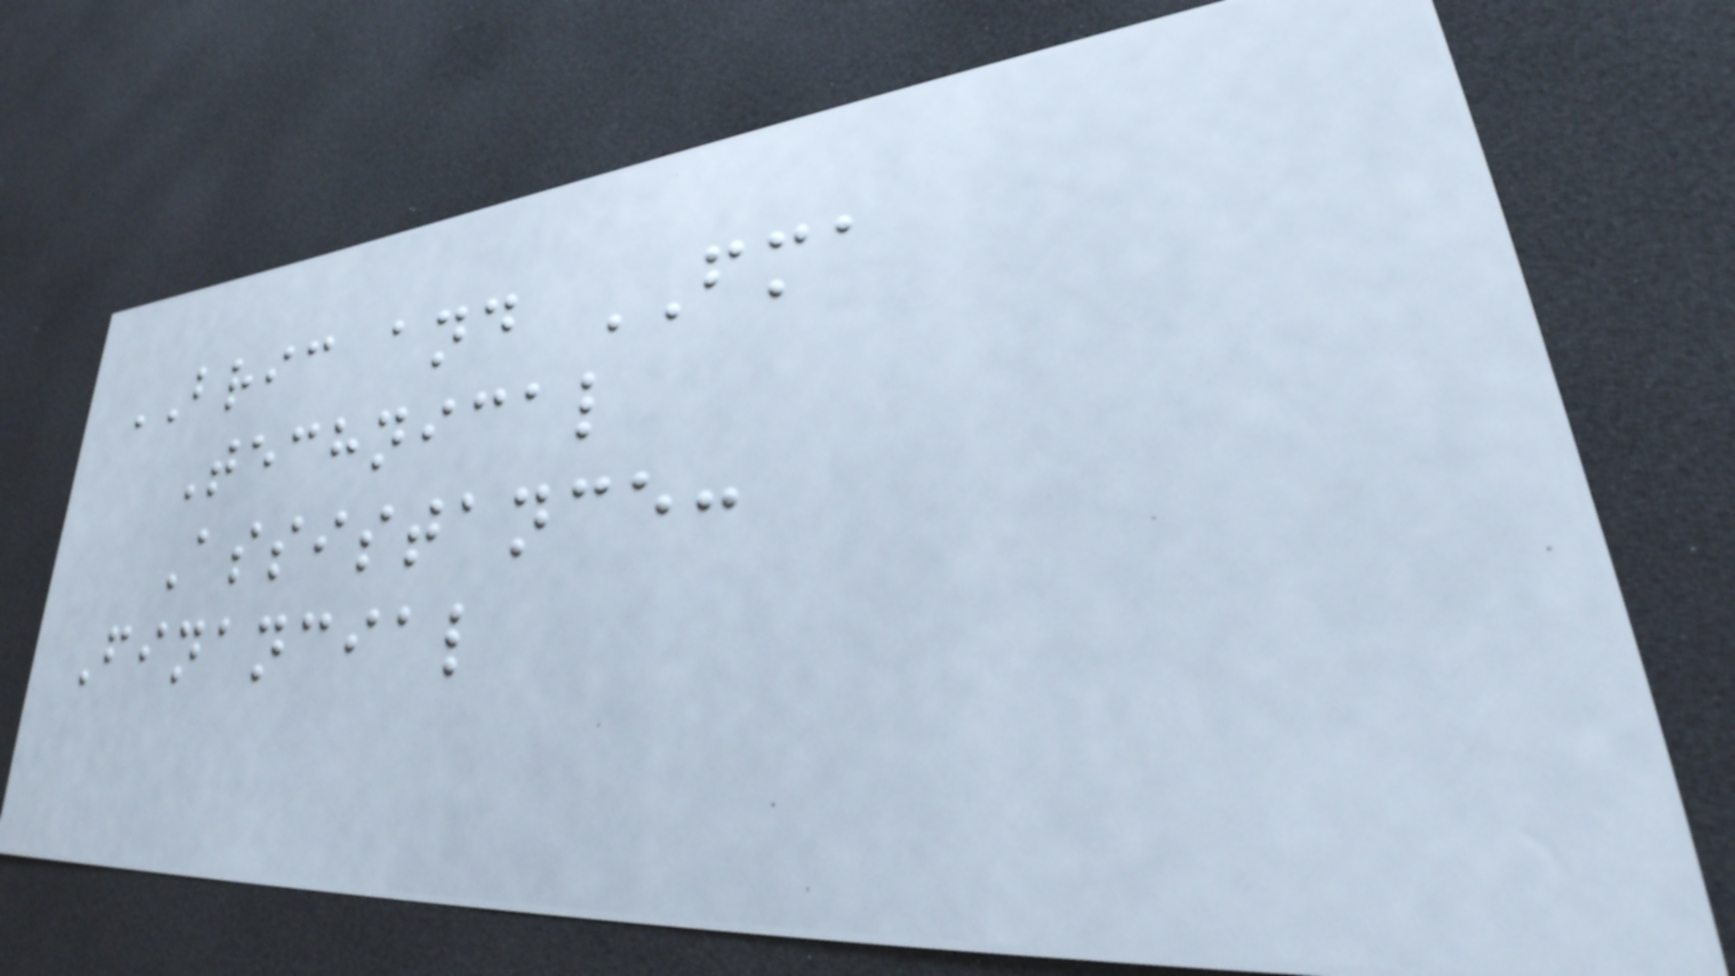BRIC and FMA
Technical
Assistance:
Financial
